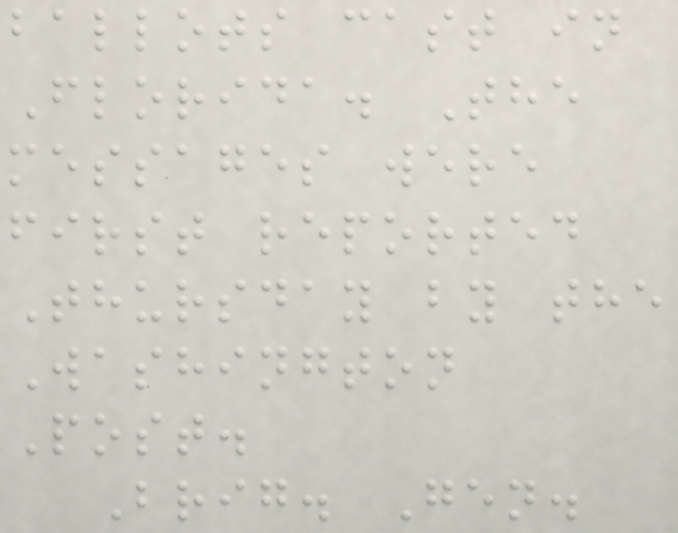ballots cast in
Florida. The
messages were
first reported
Thursday by the
Washington
Post.
Brig. Gen.
